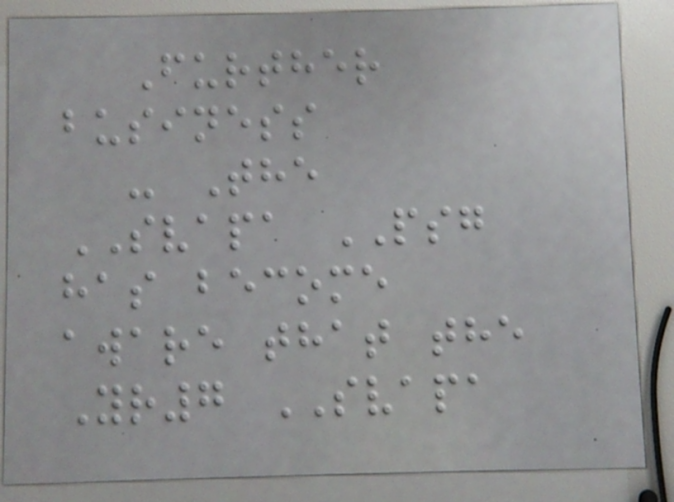Further
business
- The
SVAPA PSG
has become
aware that the
Yr7 SVAPA
